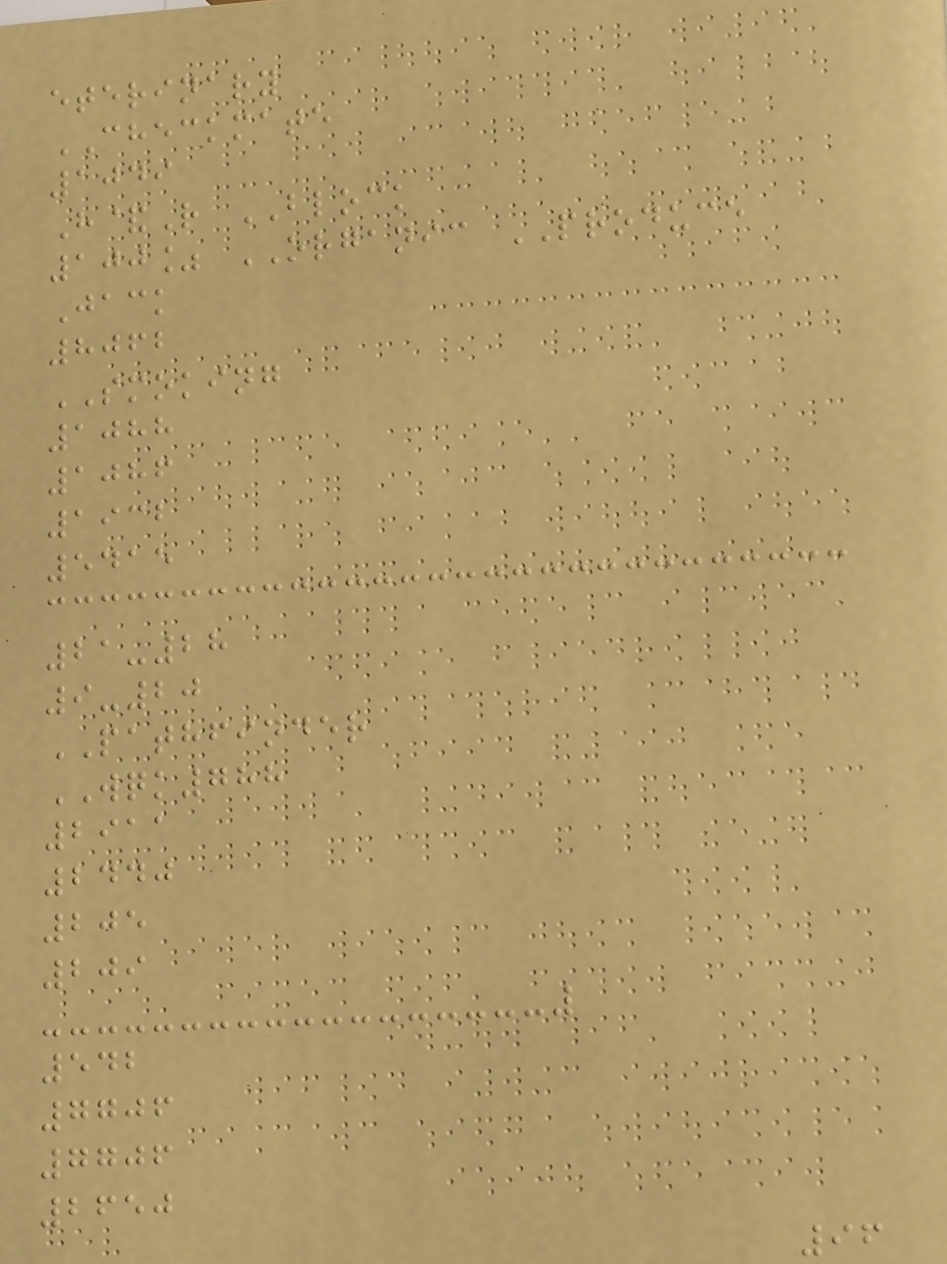eterinary
CHECKMATE
1049
H&R BLOCK
100% ORGANIC PRODUCE
Jack
8062
SMOKING
1088
1086
1932
5415
21-28
9-20
PATHFINDER
WQK788
2911
2440
205
209
542
7706
7706
2650
96
